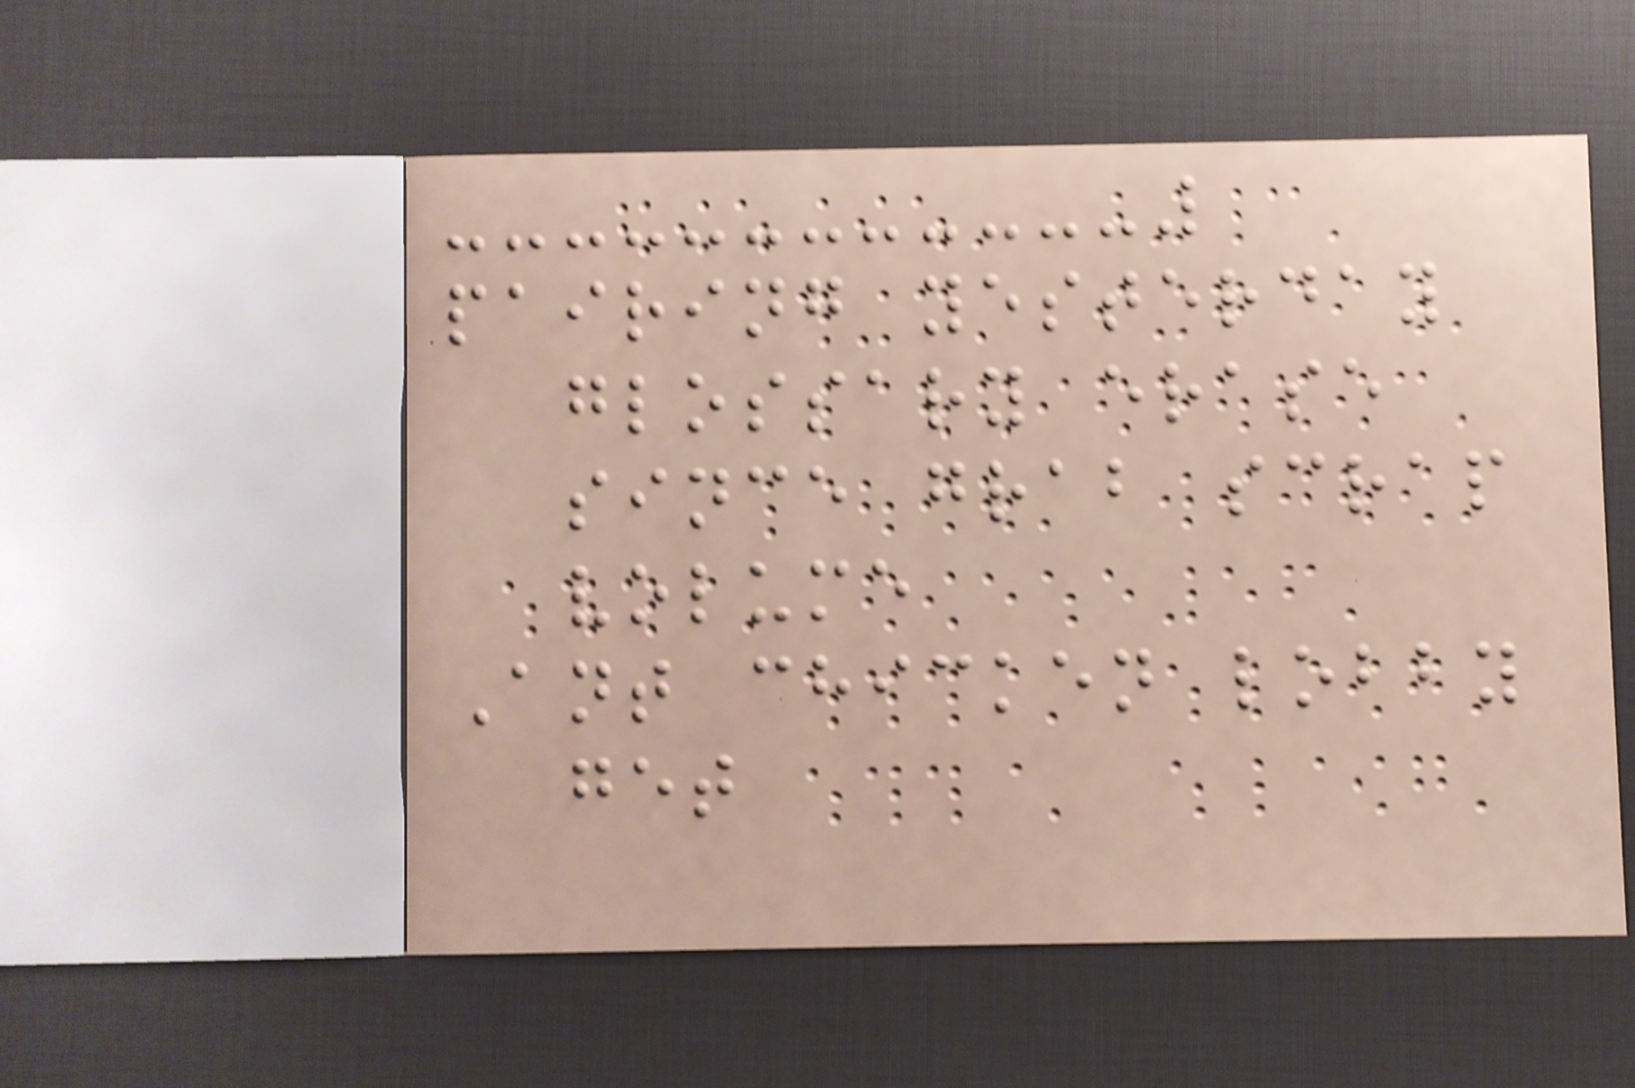pairing yesterday
glossary erase
since grab scrap
volume
Ant chicken lobby
get
